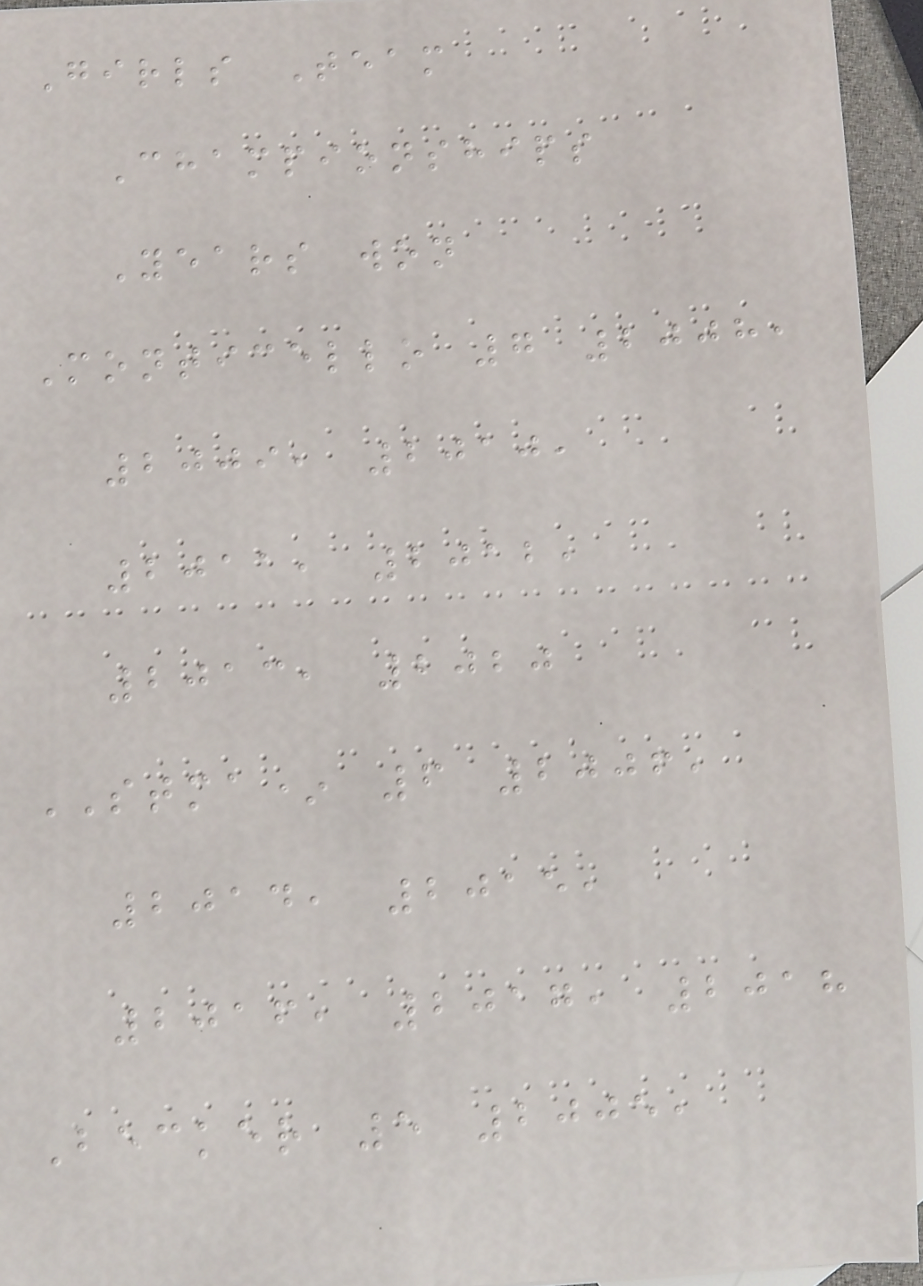Girls Team
Championships
Years won
Monticello 7 2008,
2009, 2010,
2011, 2012,
2013, 2020
STMA* 6 2006,
2014, 2015,
2016, 2017, 2018
Becker 5 2005,
